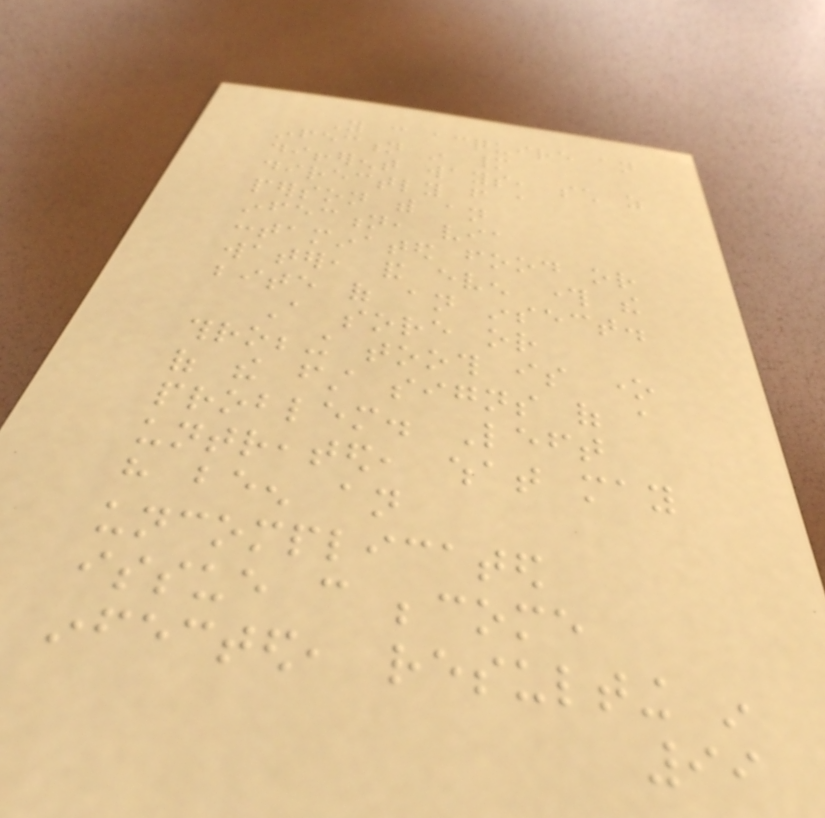You can acquire an
infection in many
different ways, such as
directly from a
person with an
infection, via
contaminated food or
water, and even through the
bite of an insect.
A sore or
throbbing tooth is one
of the first signs of a
problem. Left
untreated, what may
have been an
uncomplicated
issue can become
infected, resulting in
99
